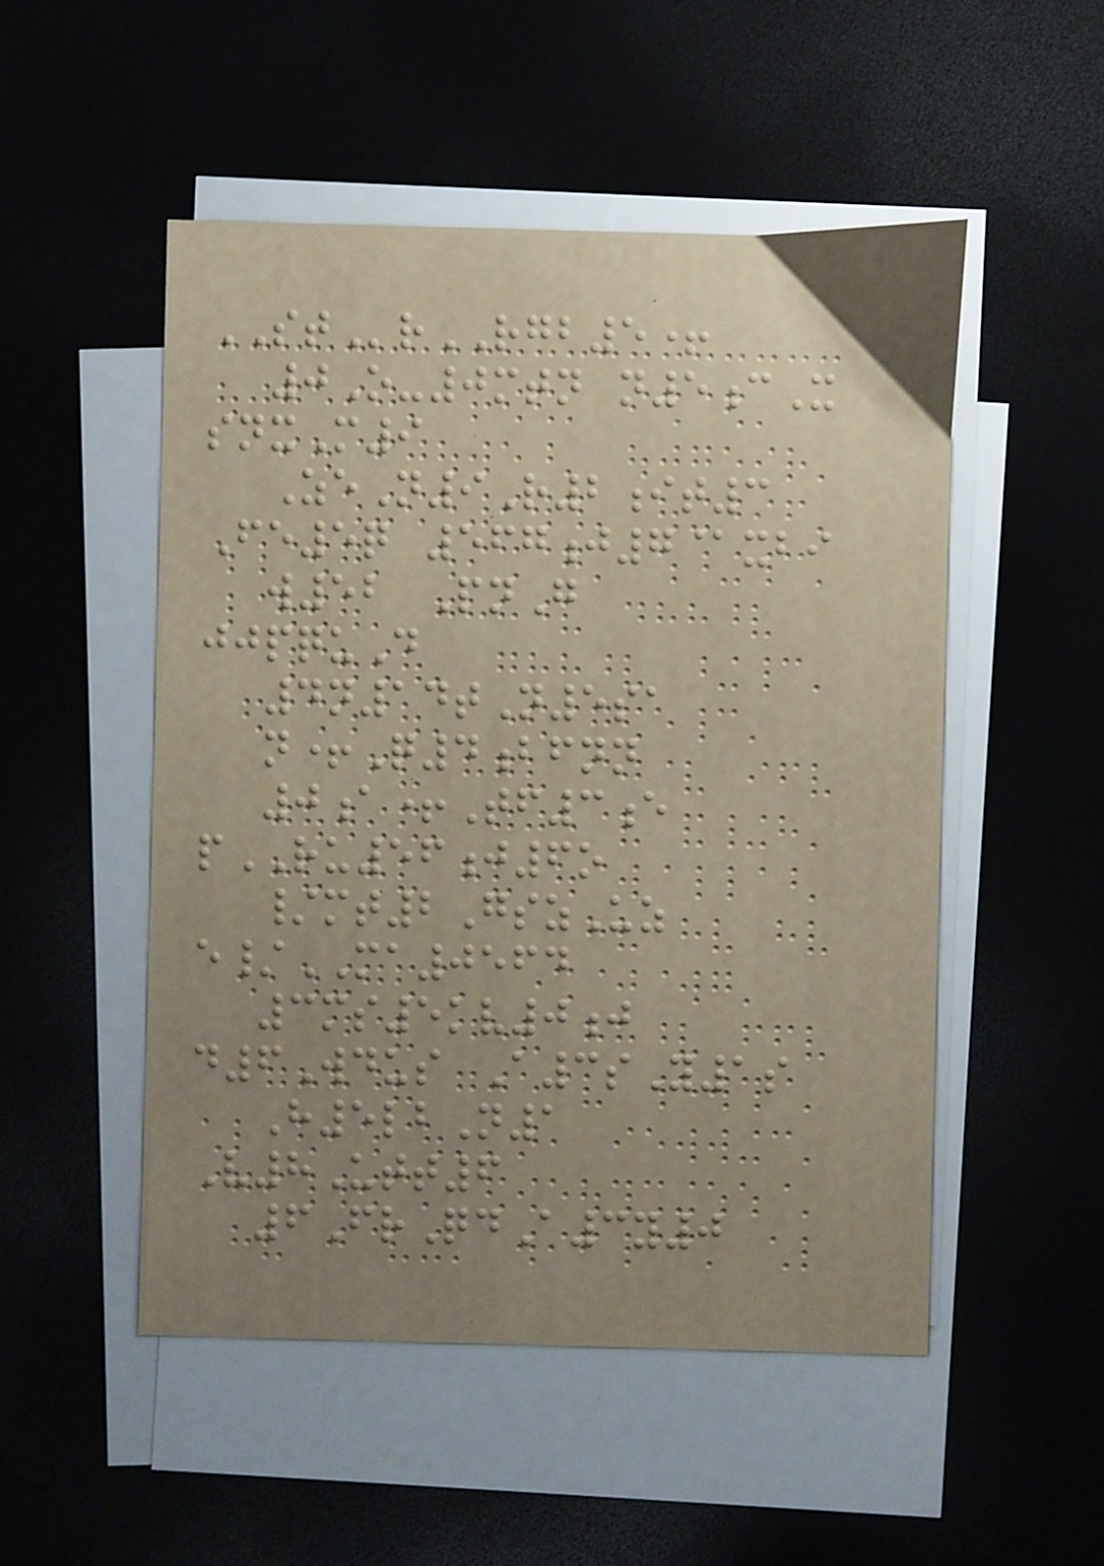STrRGB5+
0O-0mtn n5cX
snxM9
ZeN9R2it3
Fe5q 567j7@xbi
w52 PnG
jjpquD
4n14tN5sa
n+Q4bfnn
0a+Tf3e
pRU56j6o
/mt2GszUz
e/MA0564
3ms5kv0j
d6Wdus A3sY1s
H5lbN1
V8Utt6
6FrQdA3y0
